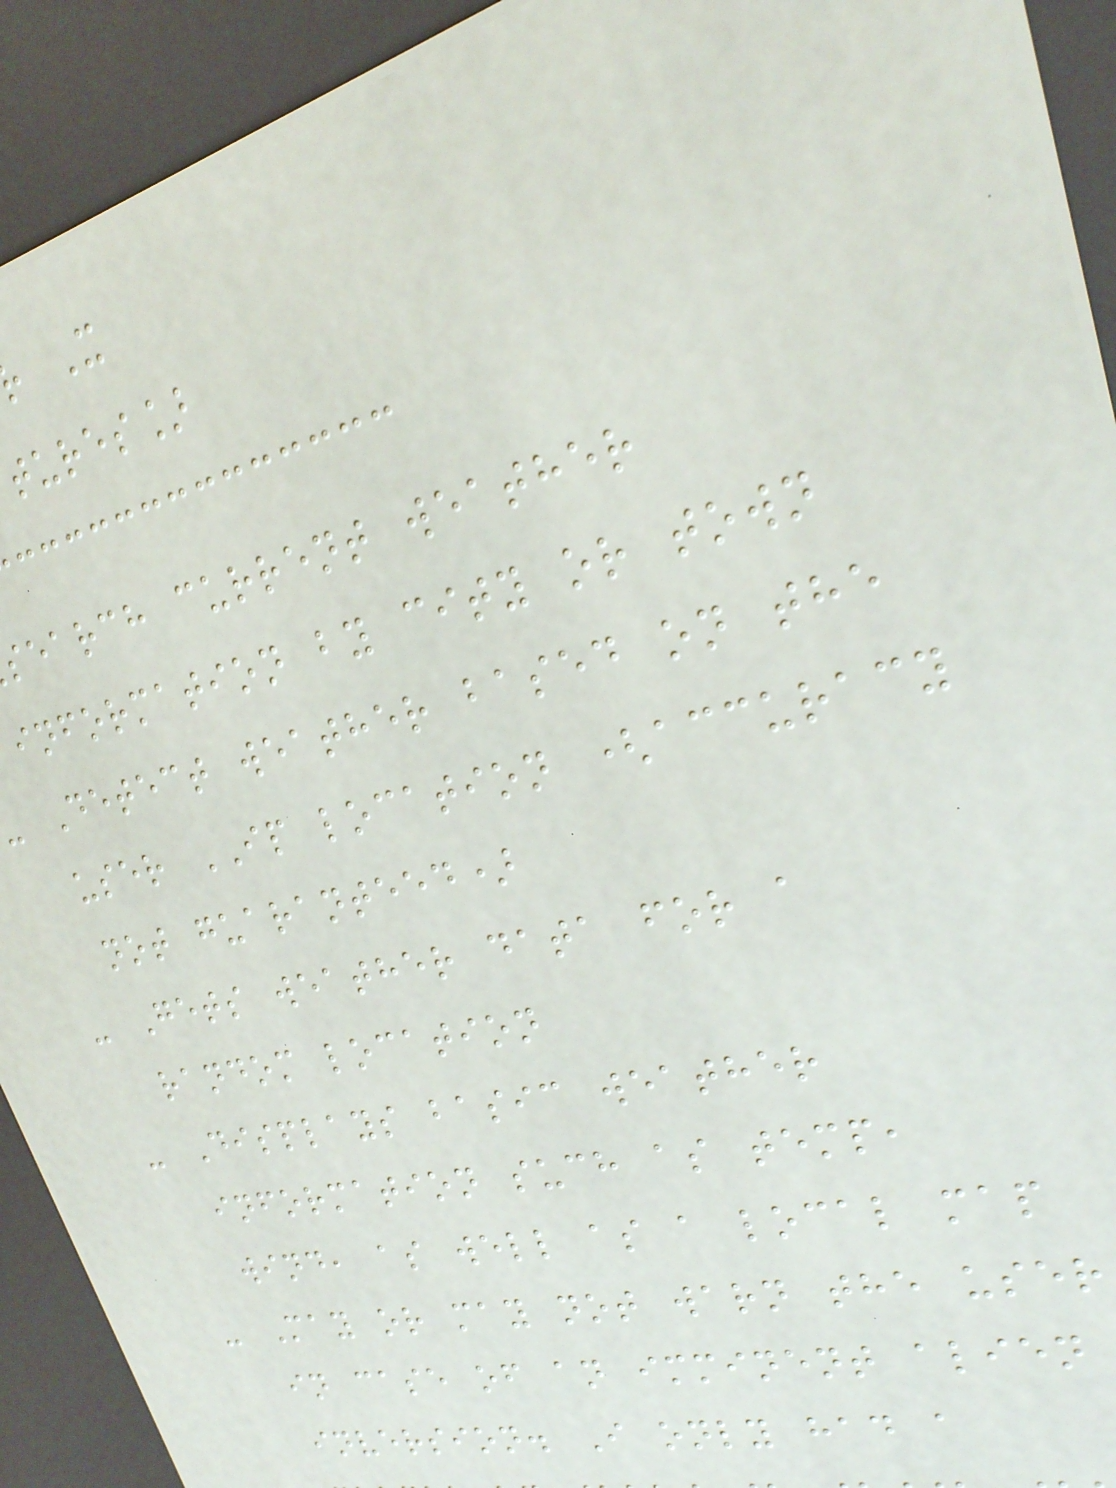tures]
search current weather
information by city or town
Detect weather based on the
user IP location (accuracy
not guaranteed)
- Gets weather data for a
random location
- Displays basic weather
information such as temp,
wind, as well as a local map
- May or may not warn the user
in case of an imminent alien
inversion. I only had a
